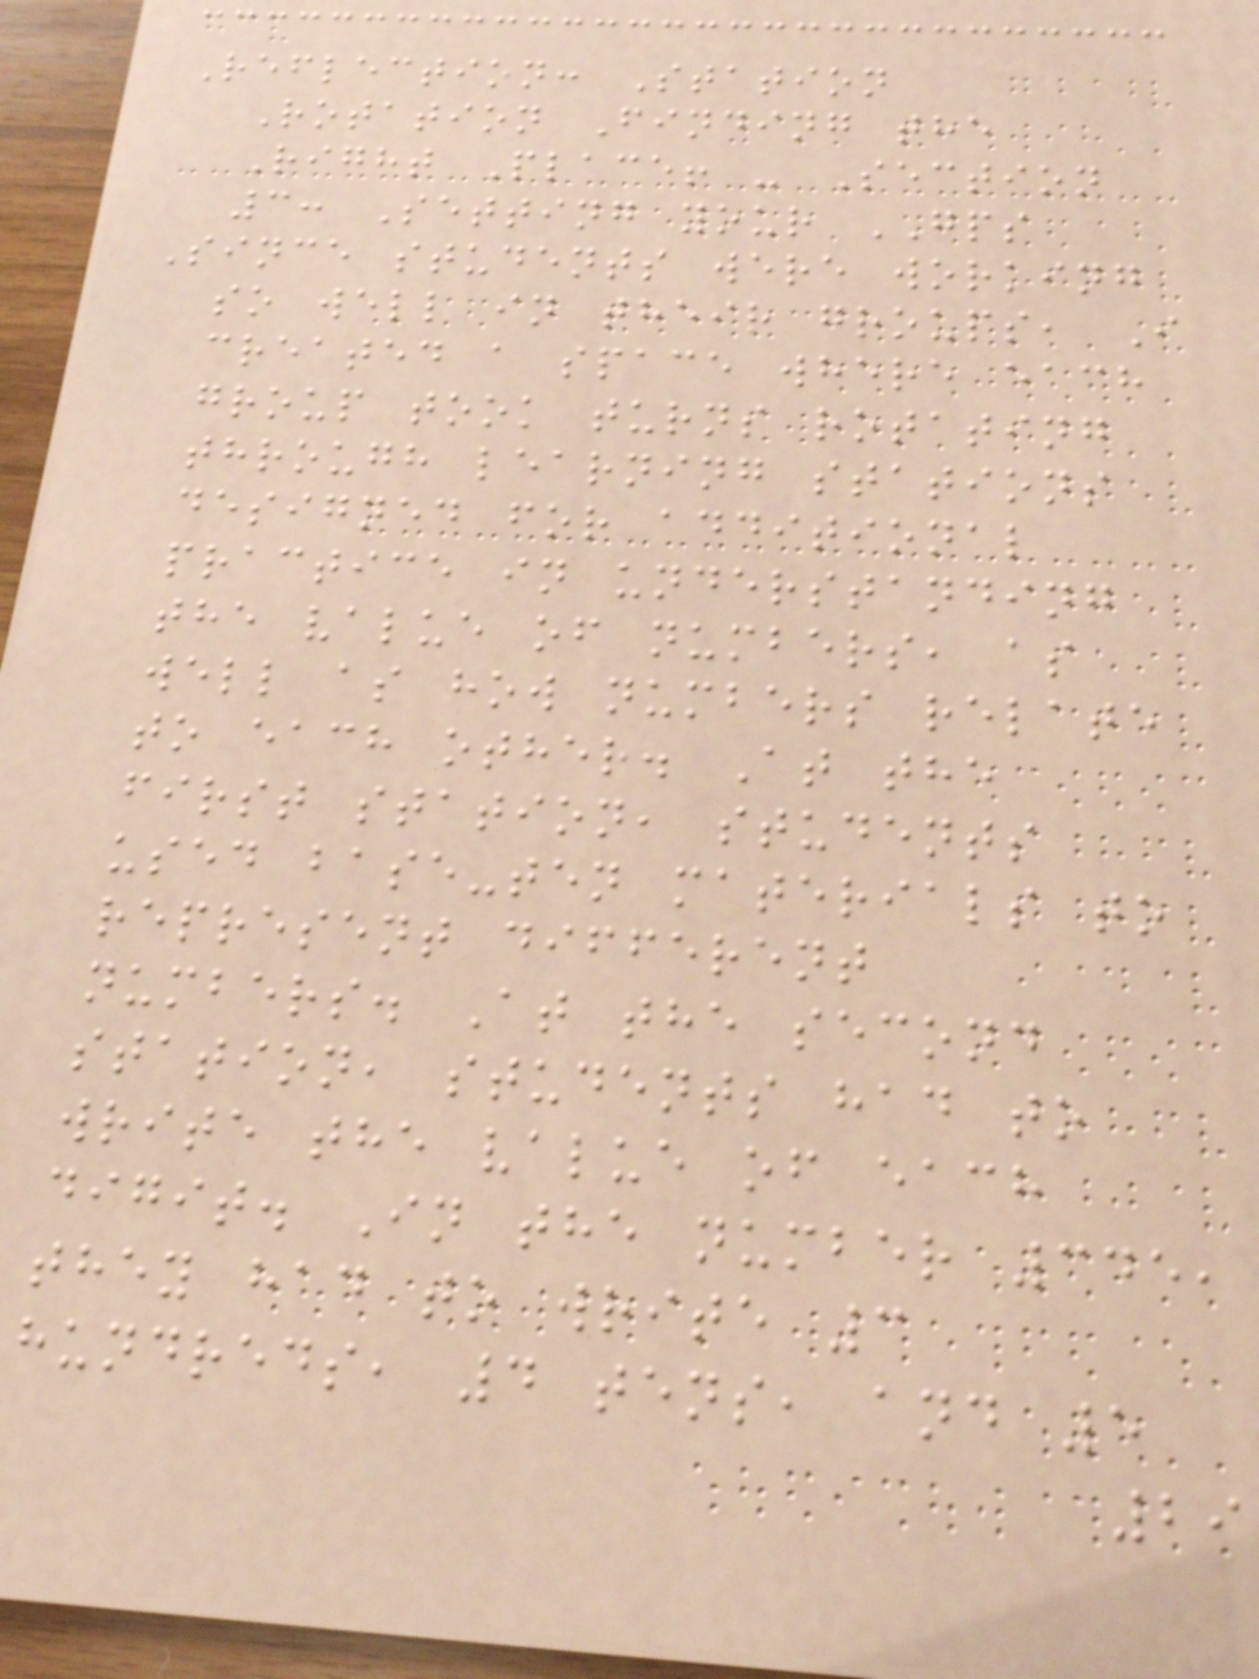Reflection: Station
Rotation Finding the
Right Place! - Section
3: Setting your GPS
Since students were working
so well in their groups, I
created a space where each
group took turns rotating
through learning stations
designed for additional
practice in understanding
the value of numbers, as
well as how numbers relate
to each other. At the
first station, students
used base-ten materials to
represent different
numbers. At the second
station, students had to
write the value of each
digit. In the number 345,
they had to write 3
hundreds, 4 tens, and 5
29
